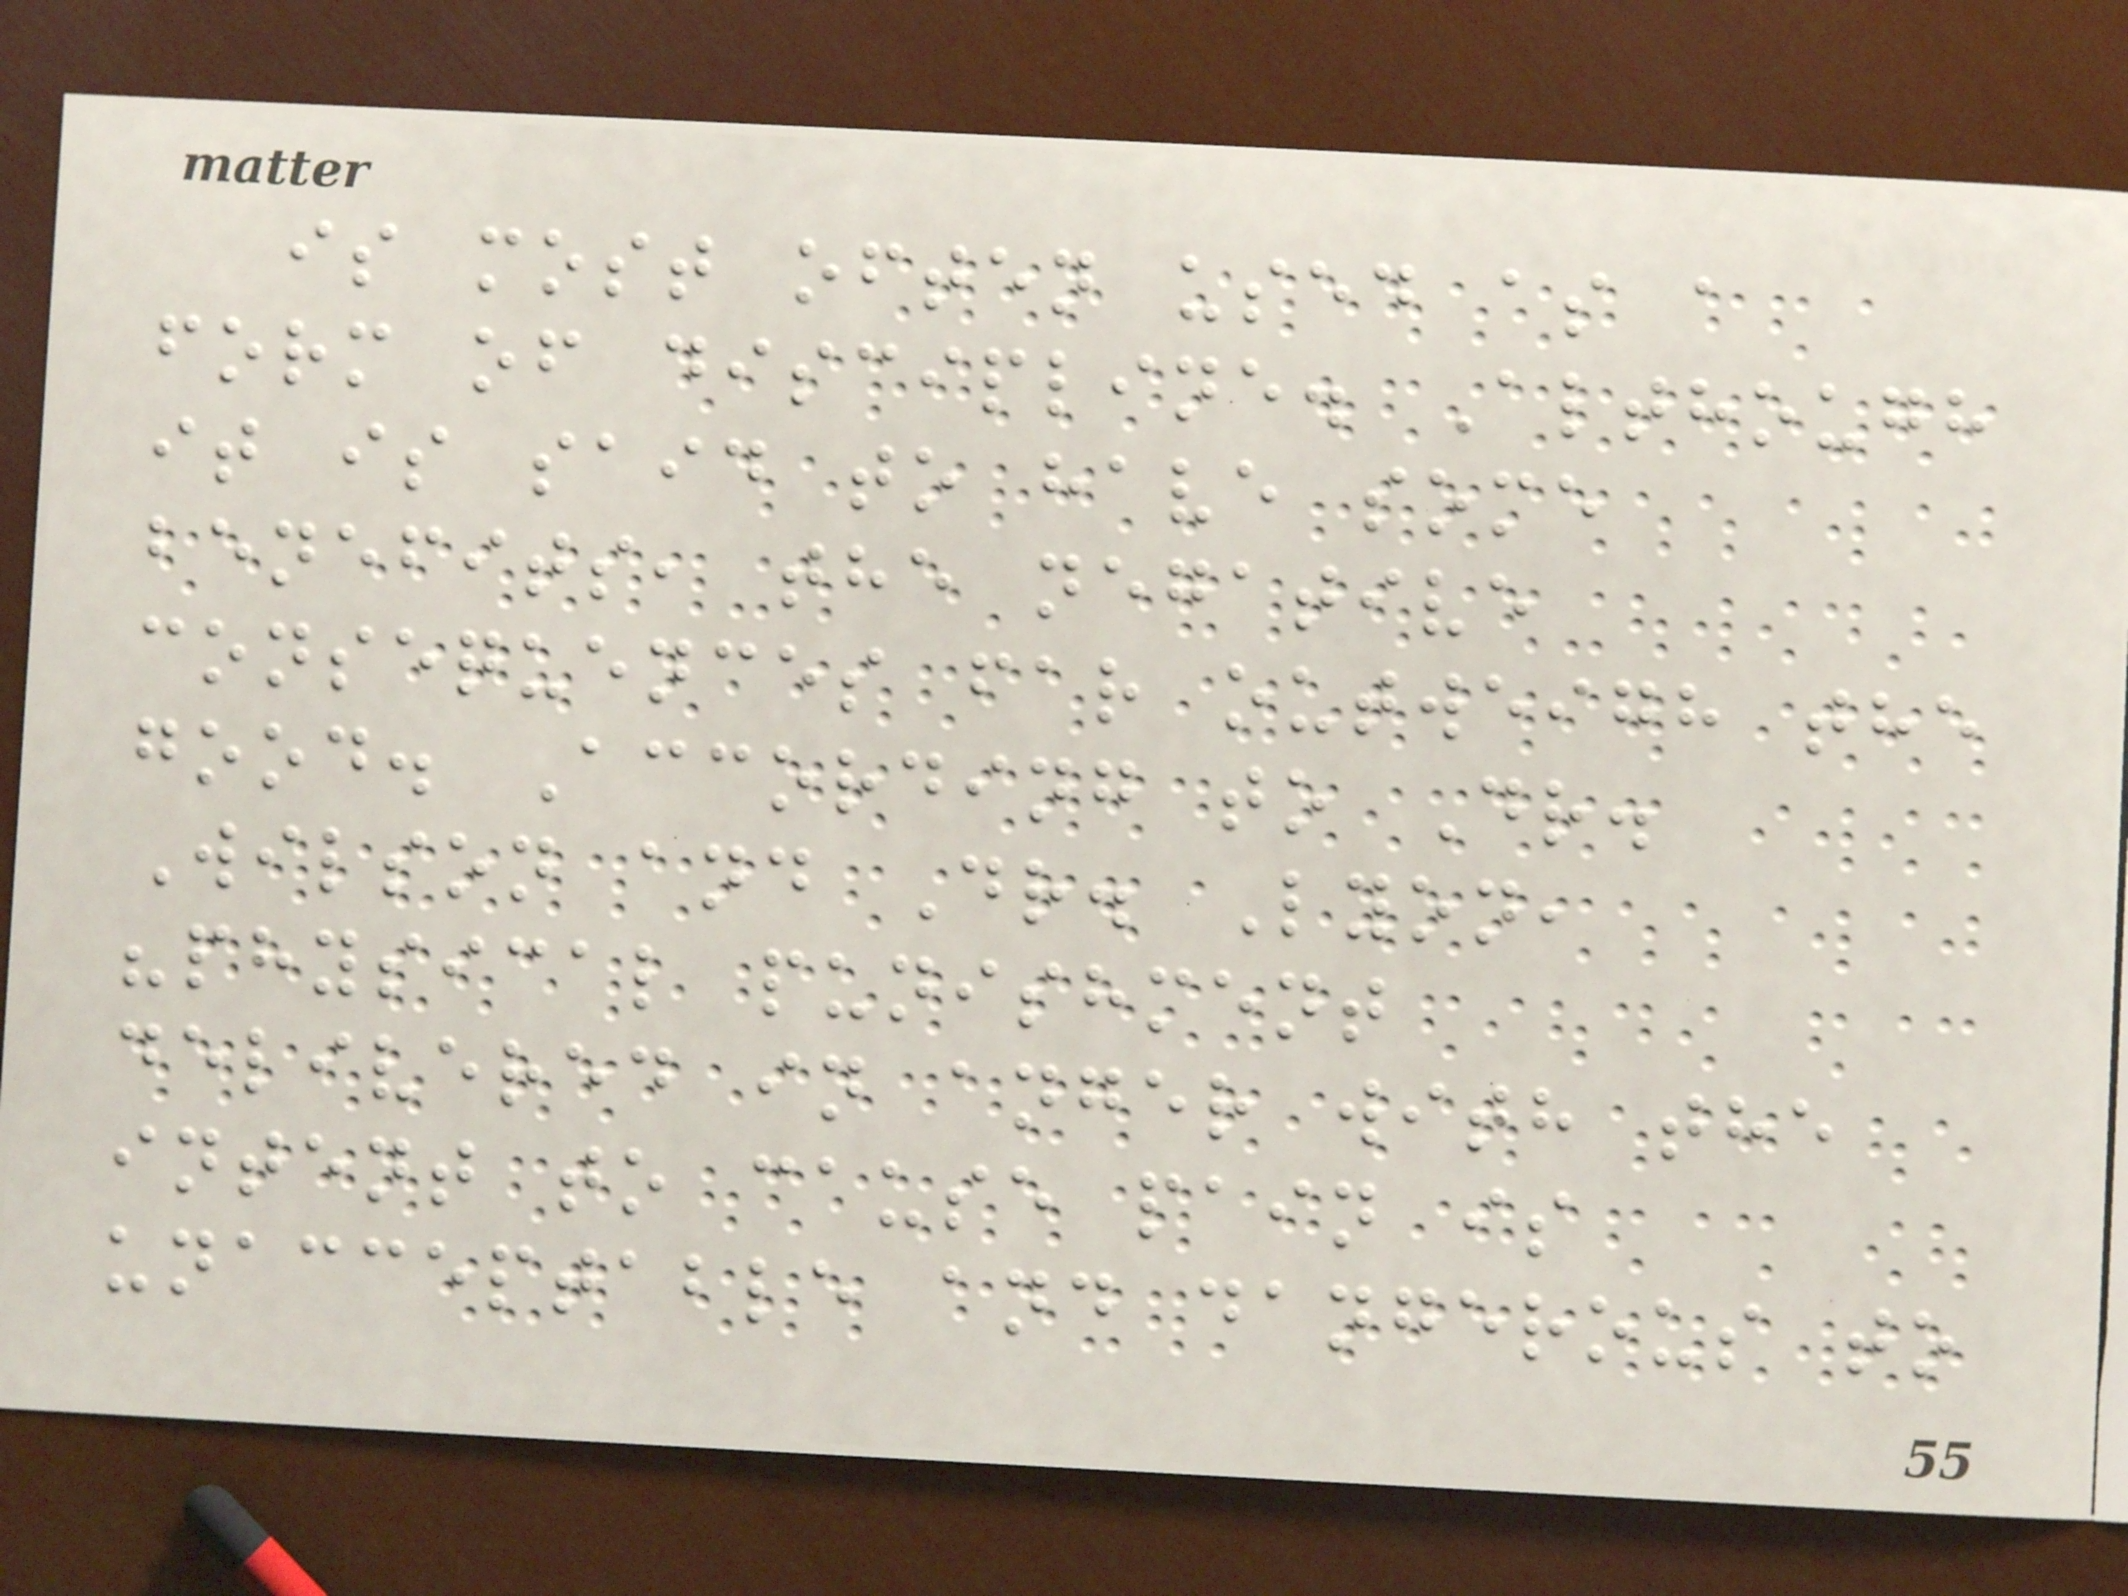is most often used as a
form of discipline. Although
it is said to have some
benefits, the negative
consequences far outweigh the
good. According to Dr.
Wilson and Dr. Lyon,
"physical punishment
delivered in anger with the
intent to cause pain is
unacceptable and dangerous to
